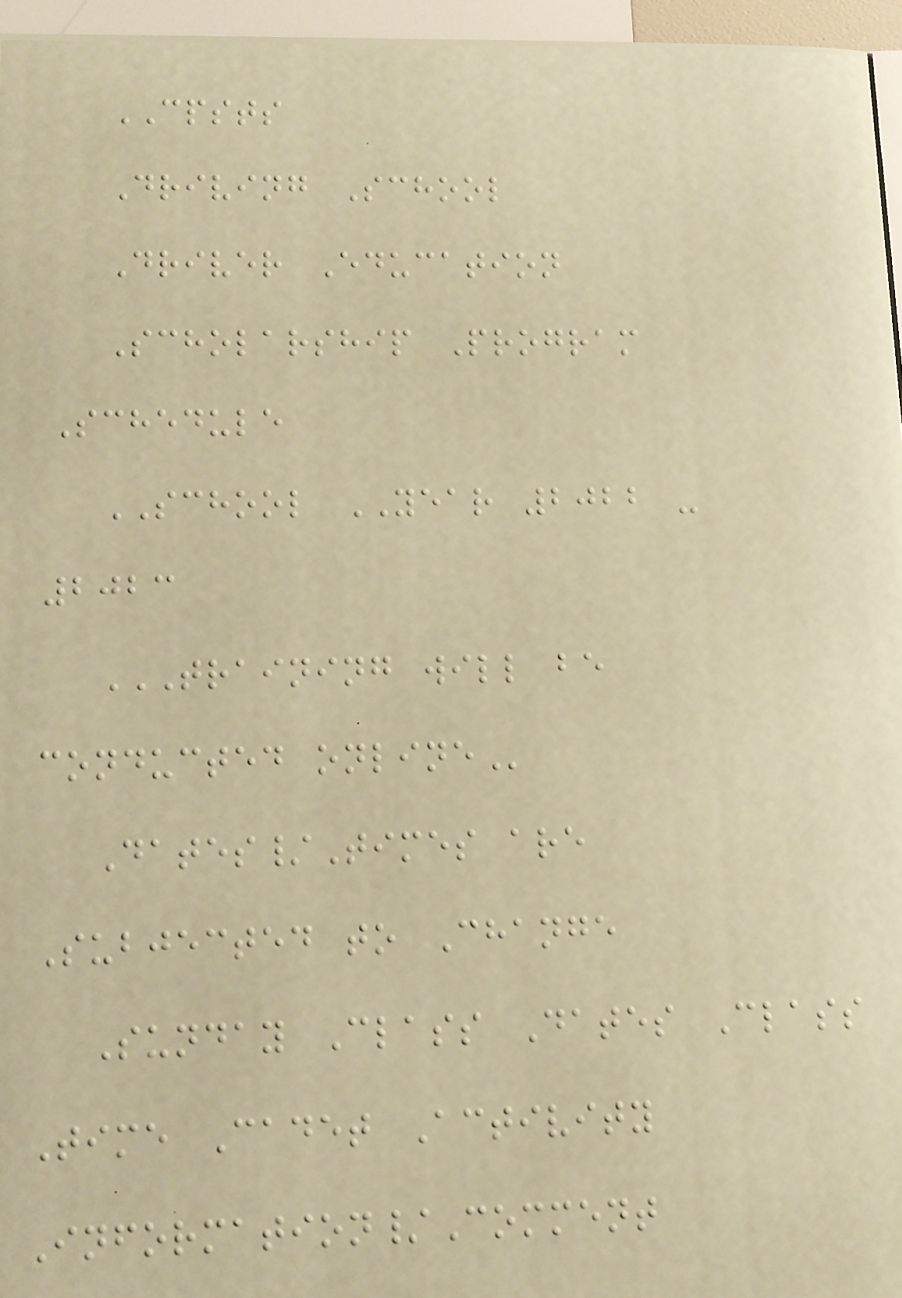CPSTS
Driving School
Driver Education
Scholarship Program
Schedule
SCHOOL YEAR 2022 -
2023
TRAINING WILL BE
CONDUCTED ONLINE
Dates/Times are
Subjected to Change
Sunday Class Dates Class
Time Cadet Activity
Information/Comment
